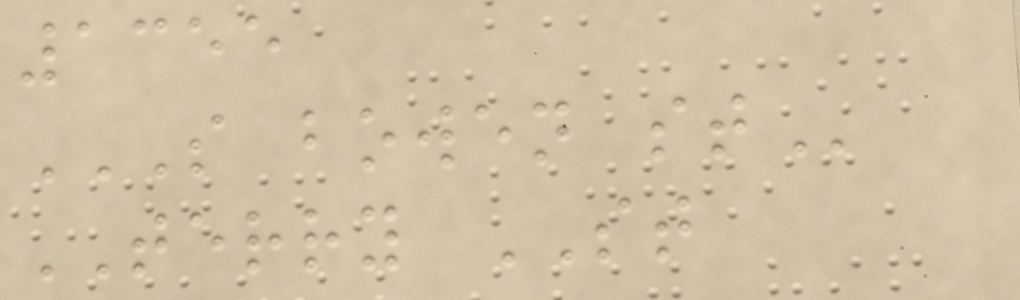1355
S BOWEN ST
TERRY ST
